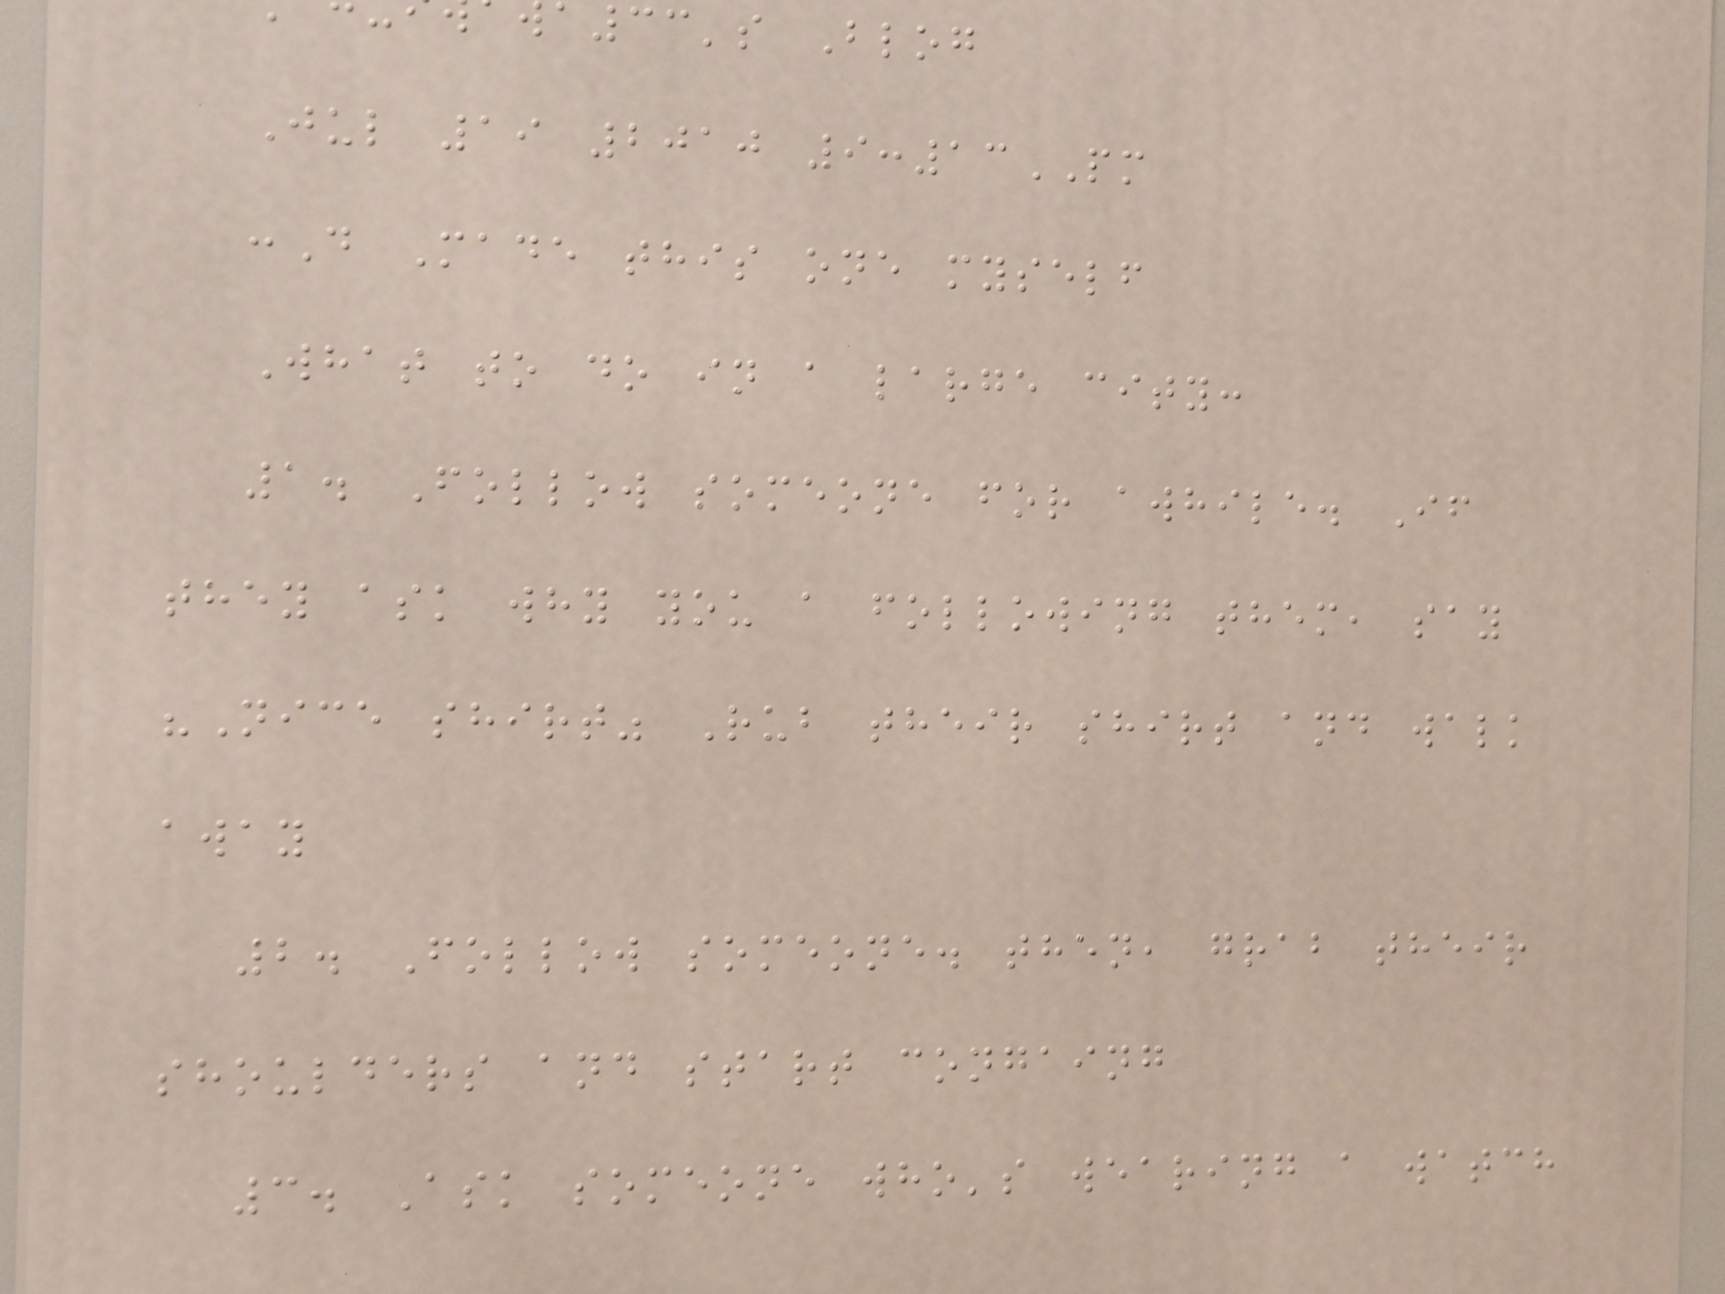a33's Blog
Jul 19 2010 9:13PM
:D Made this one myself
What to do in a large city:
1. Follow someone for awhile. If
they ask why you a following them, say
"Nice shirt" Rub their shirt and walk
away
2. Follow someone. then, grab their
shoulders and start congaing
3. Ask someone who's wearing a watch
